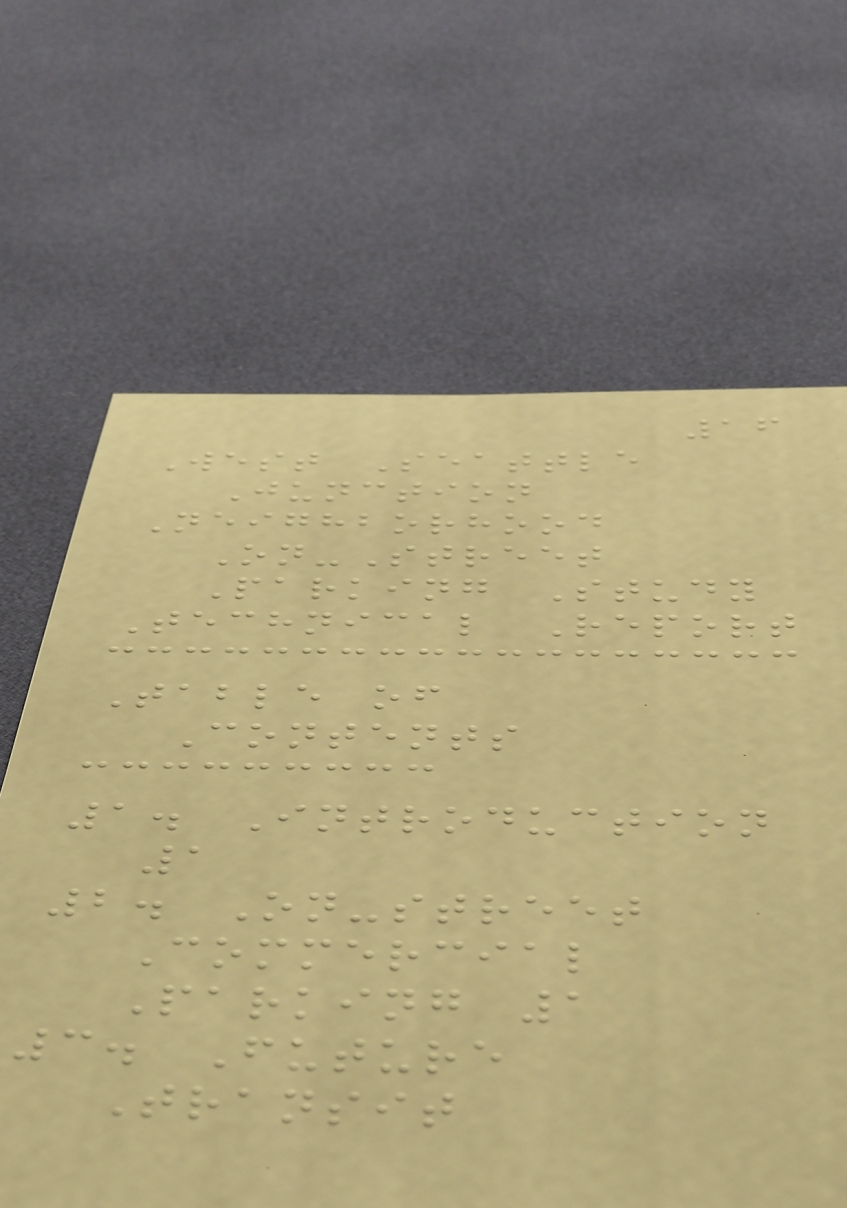16
West Seattle
Junction
Neighborhood
On-Street
Parking Study
Technical Report
Table of
Contents
1. Introduction
1
2. On-street
Commercial
Parking 1
3. Future
Transit
